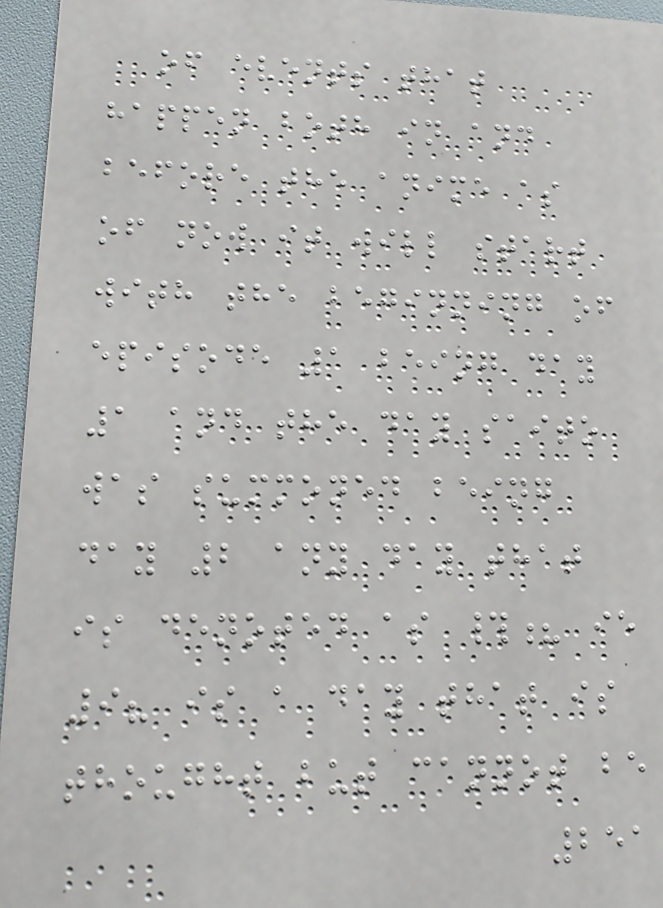of events that
happen both in and
before the anime as
of now it will start
with the beginning of
episode 1 being day
1 and the day saito
was summoned being
day 2 any day that
is denoted as #? ie
9? is a day that is
thought but cannot be
251
